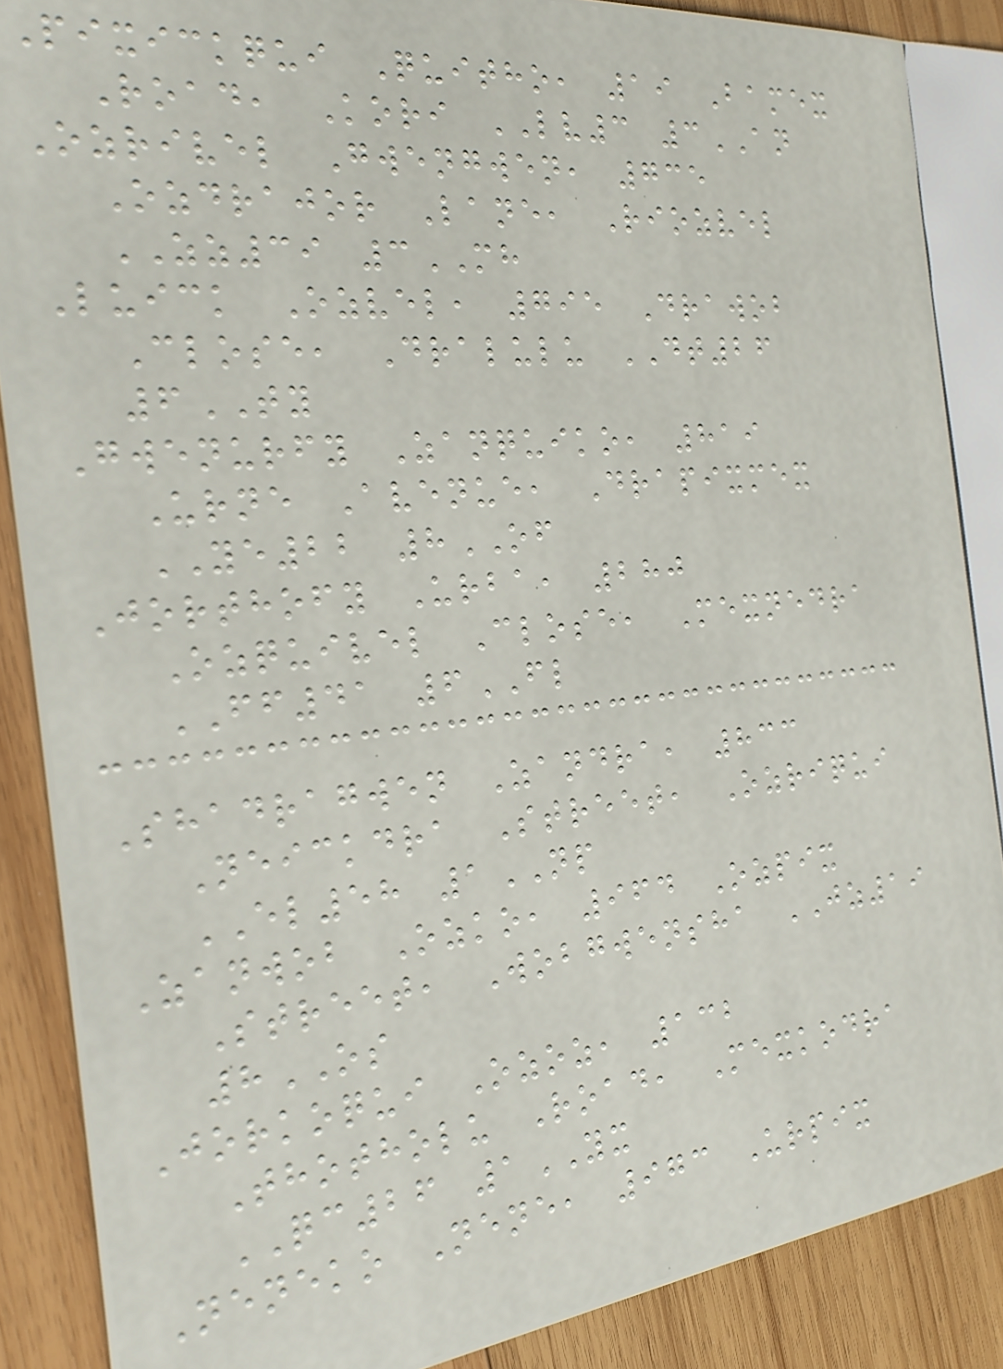Pixickqui Quitho, 19 Bamex
Road, Kori LV3 3AN
Ozrivel Gwengwen, 735
Ozdrajor Lane, Riozvel
ZZ39 3MH
Luick Ozvel, 795 Drawob
Close, Dralulu DT26
6TY
Gwenurfy Zanquiko, 819
Urne Avenue, Drapixmex
YE22 8OF
Jorthofy Urba, 280
Ozquivel Close, Mexnedra
FF41 6FL
Shadragwen Zandra, 833
Neickdra Street, Ozriqui
EL58 1NP
Zanwob Ozko, 964 Ozpix
Street, Wobgwensha JZ19
8OS
Jorkoqui Ozoz, 132
Thotholu Road, Mexkodra
QC26 1YX
Neneko Nene, 973 Urpix
